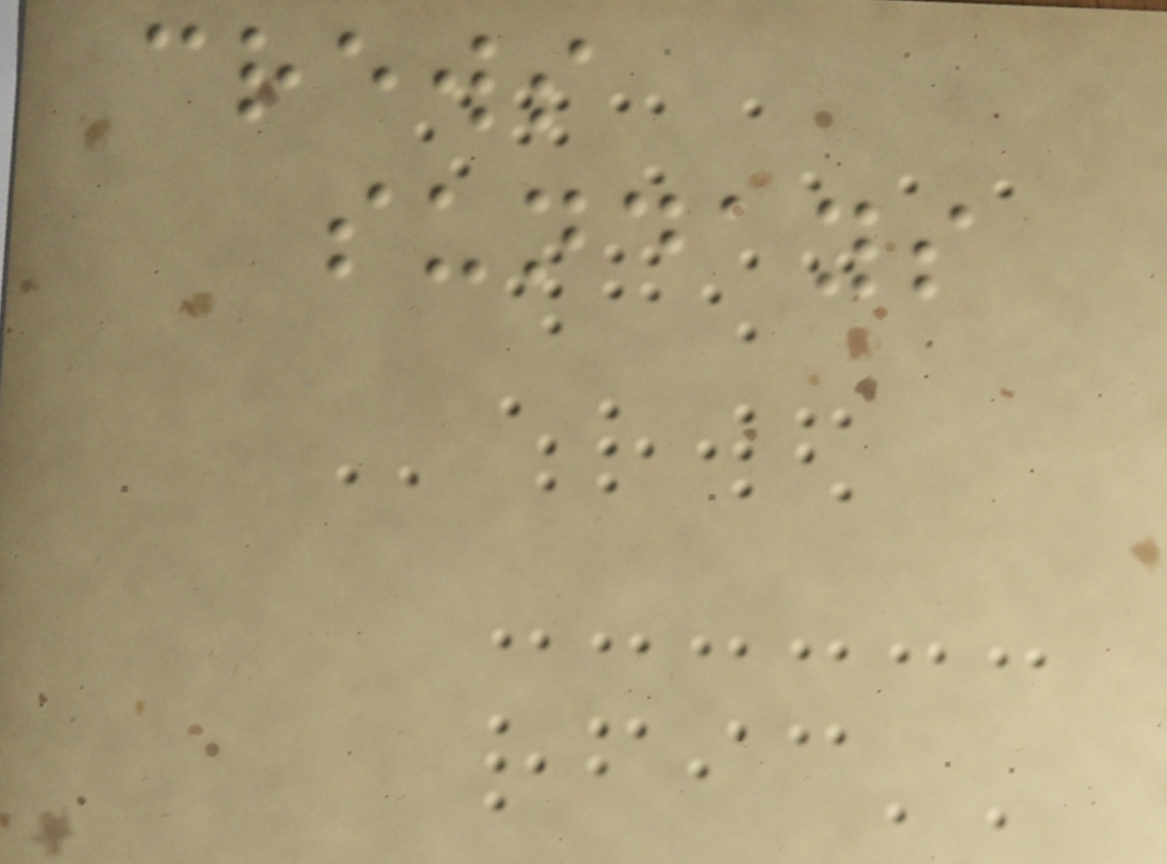crews
sundays
